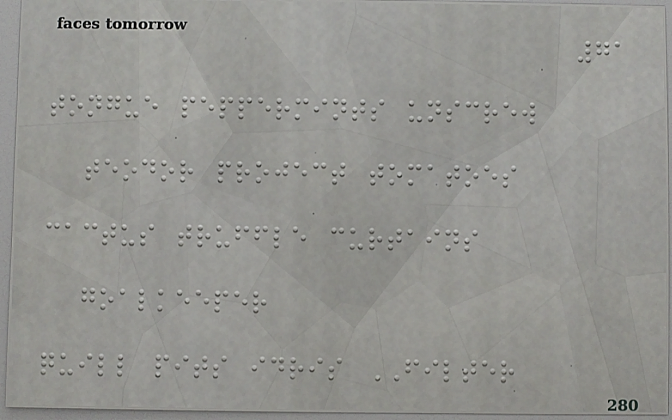71
tongue peppermints unscrew
teodor project tomatoes
cactus truffle curtains
goalkeeper
quill pits idris FILTER
